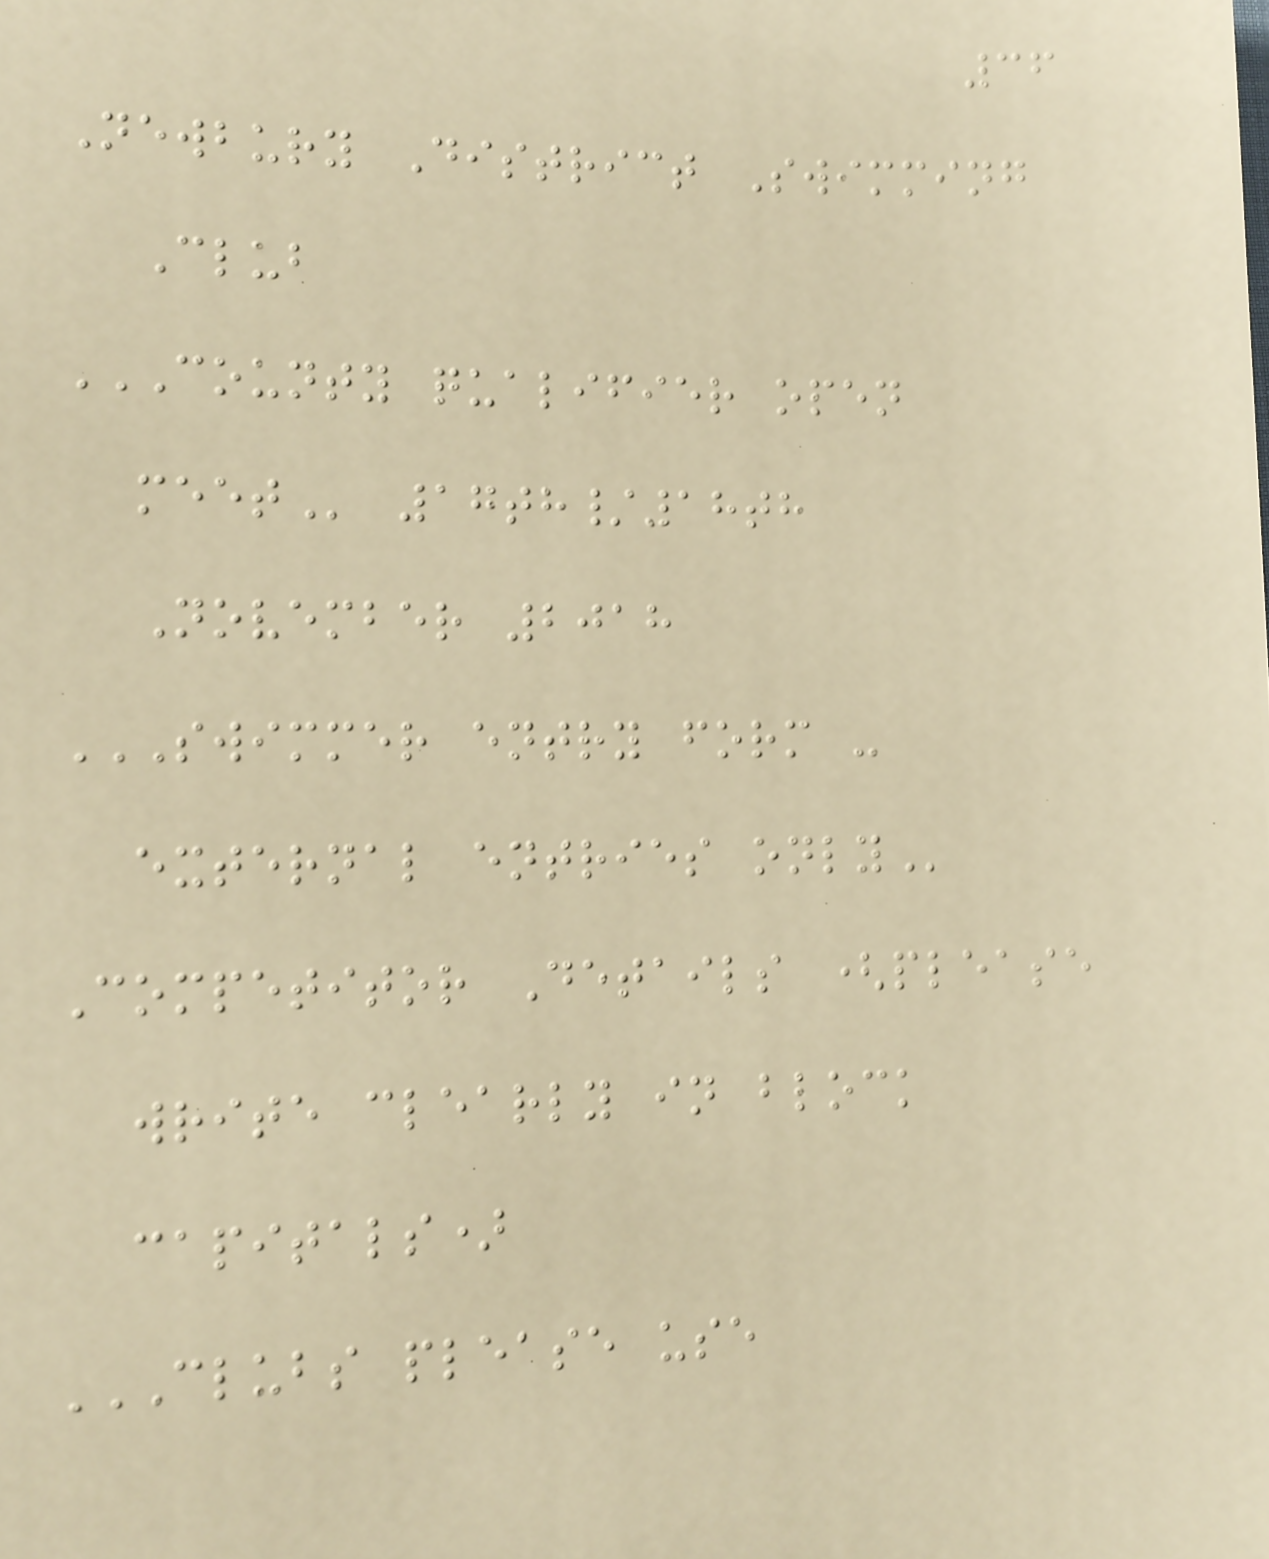36
Newbury District Swimming
Club
COUNTY QUALIFIER OPEN
MEET 17th/18th
November 2018
SWIMMER ENTRY FORM -
EXTERNAL ENTRIES ONLY
Competitor Details (please
write clearly in block
capitals)
CLUBS PLEASE USE
